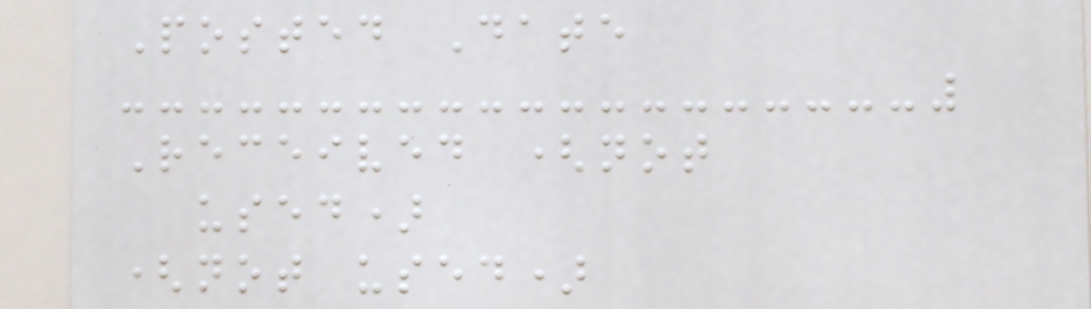Posted Date
Received (not
used)
(not used)
